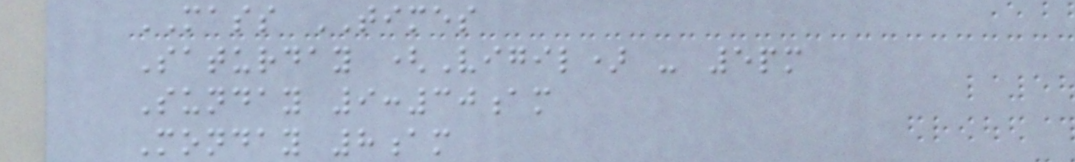MASS TIMES
Saturday (Vigil) - 5pm
Sunday 9:30am
Monday 8am
